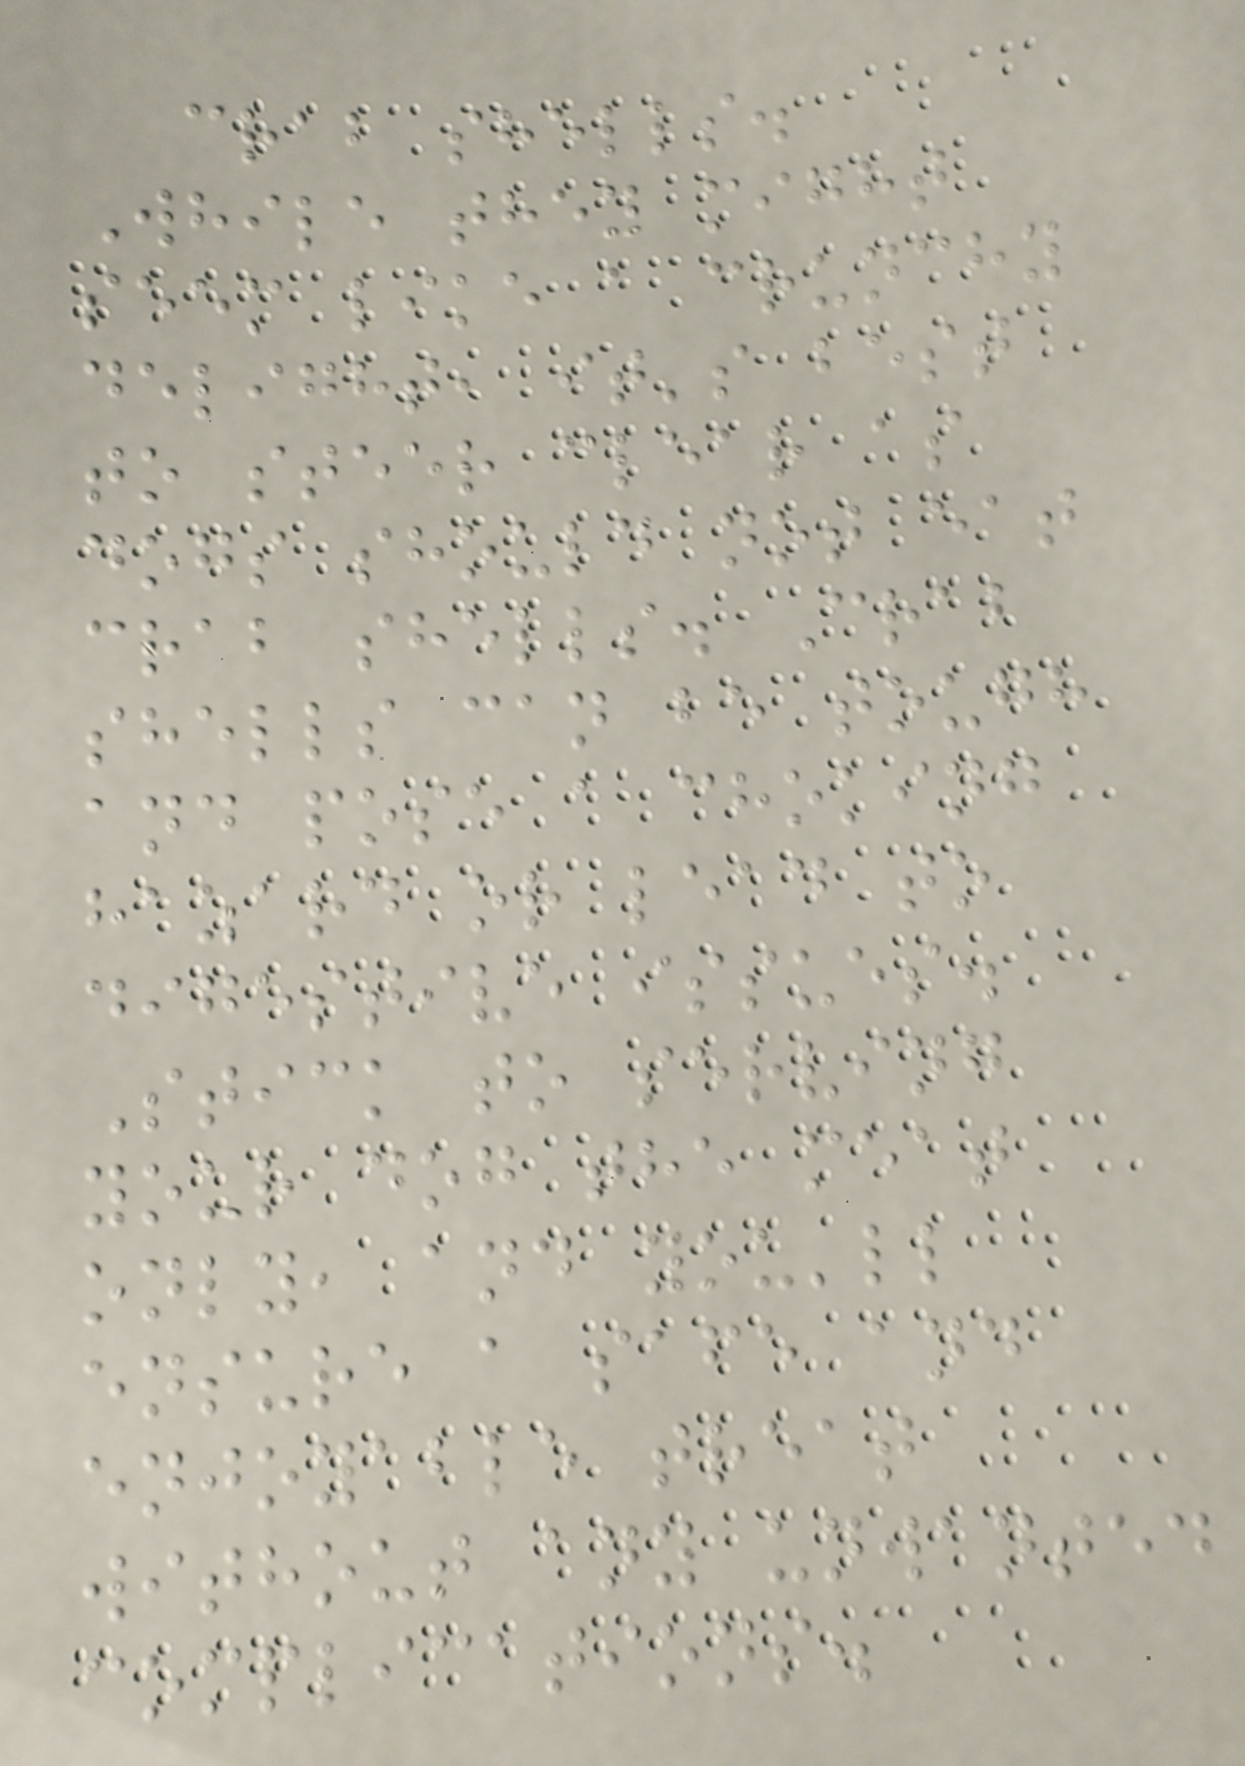crab shells.
While they might
seem like a crunchy
delight, it's best
to steer clear as
dogs should not eat
crab shells. Crab
shells can be tough
and pose a choking
hazard or lead to
digestive issues.
Stick to serving
your dog the meat
only, and you'll
ensure a safe and
enjoyable treat
without any unwanted
complications.
